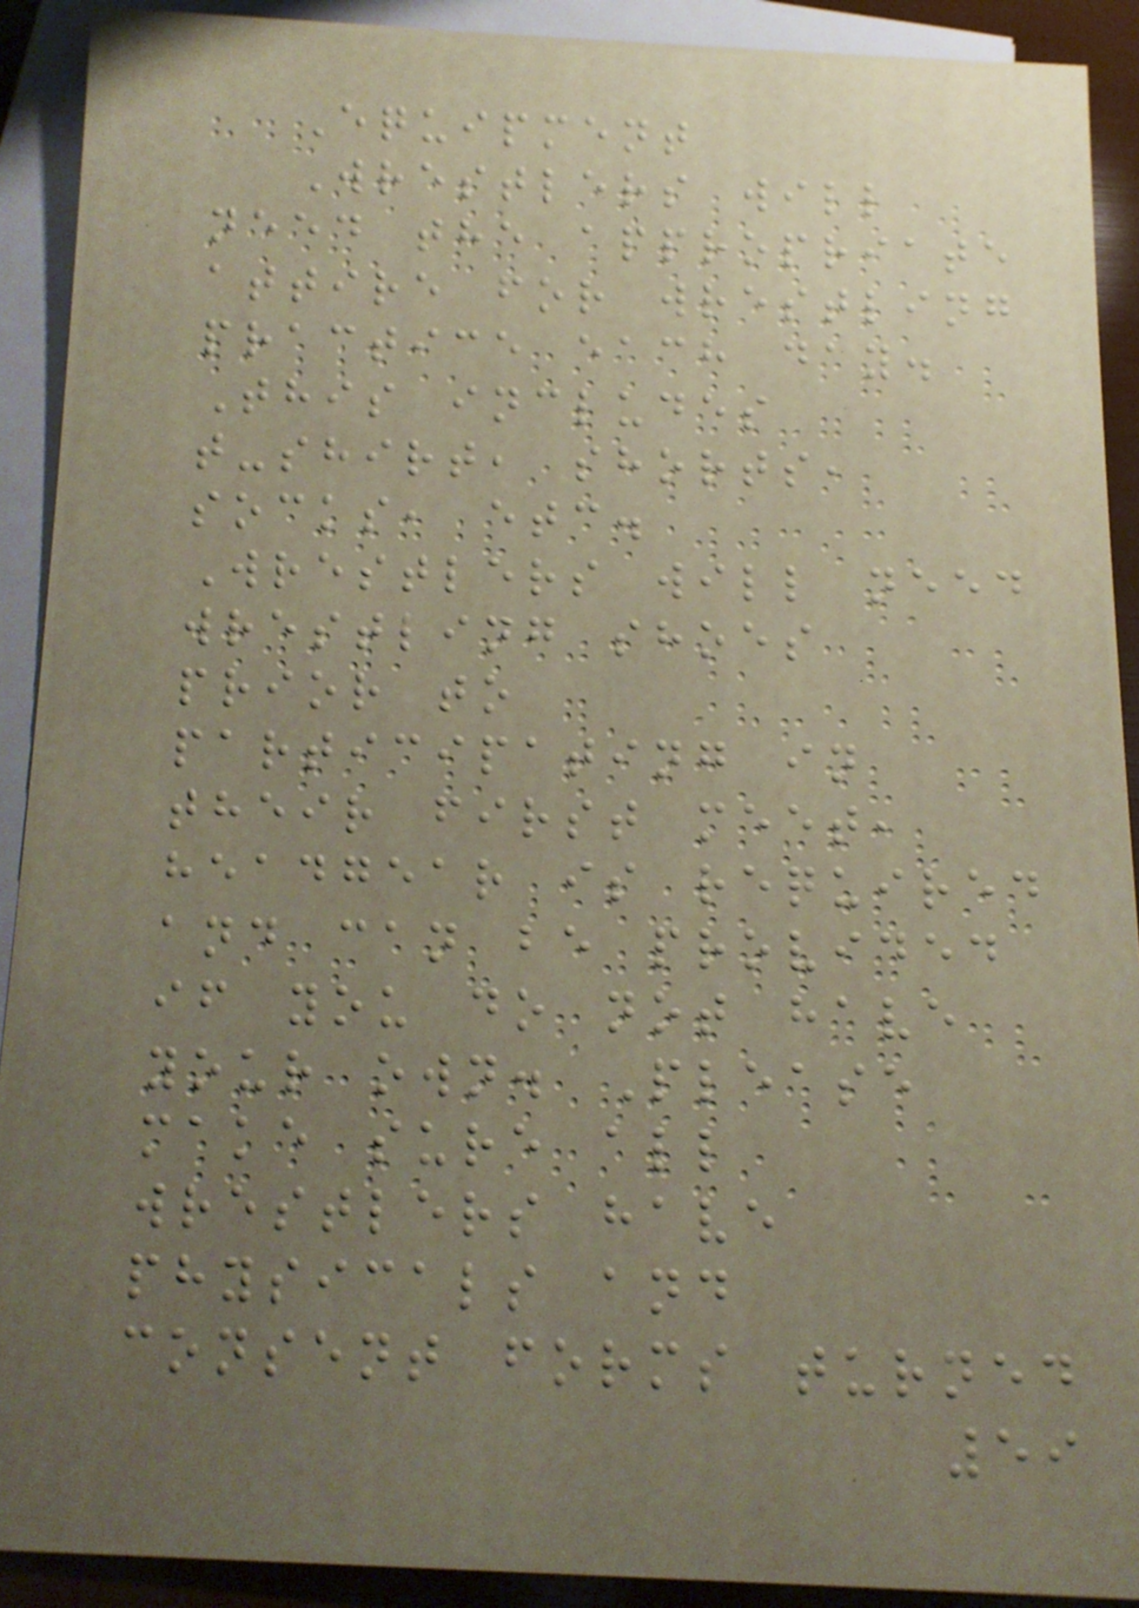Equipment
Wrestlers will
need the appropriate
attire for wrestling
practice each day.
This includes
t-shirt, shorts,
socks, etc.
Wrestlers will need
wrestling shoes
prior to
participating in
their first meet,
headgear is required
and can be provided
if you do not have
your own. Please
make sure all
wrestlers have
physicals and
consent forms turned
59
